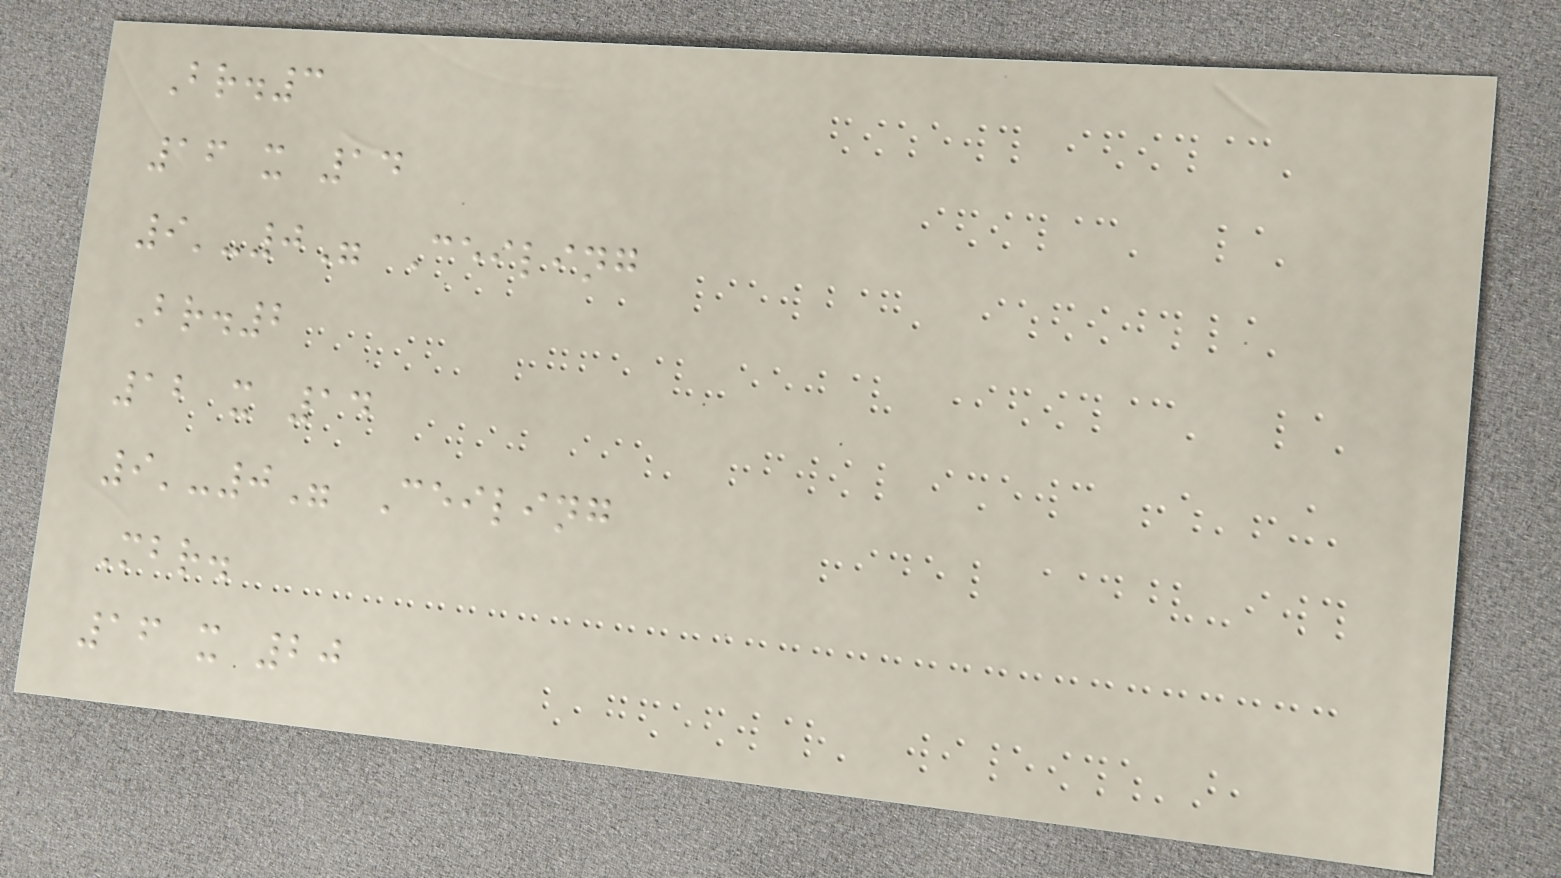Br.3
16 x 14
9'-0" Ceiling
Br.2
12 x 14
9'-0" Ceiling
Mbr.
16 x 20
